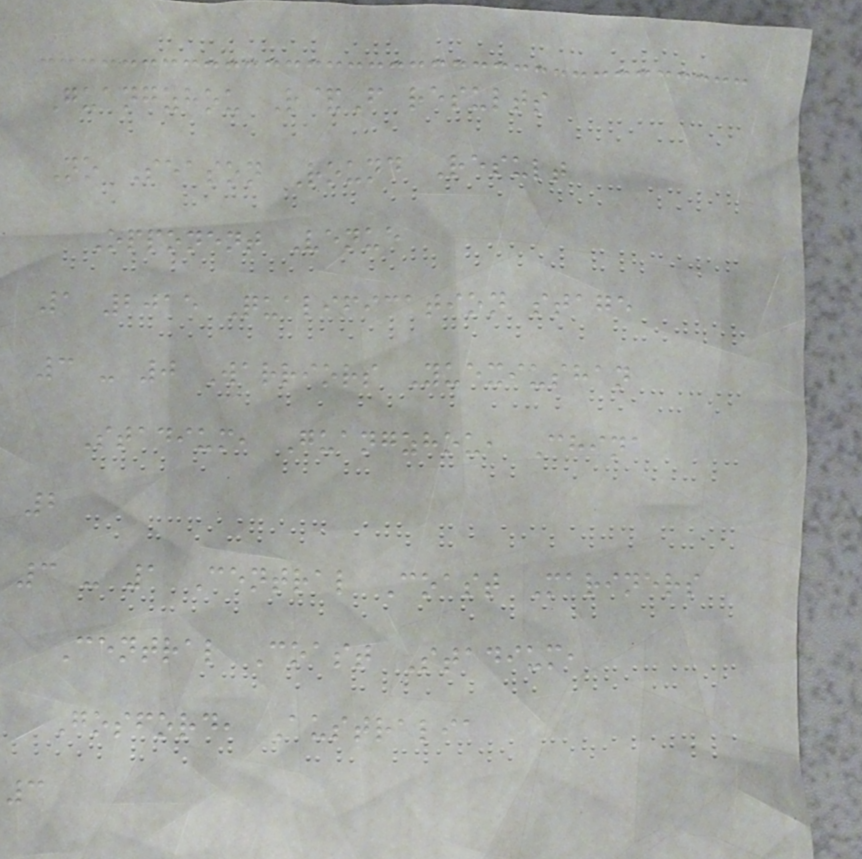Guangzhou R&F results
No Season Round Result
Opponent Venue
1 2015 Qualification stage
3 - 0 Warriors Yuexiushan
Stadium, Guangzhou, China
2
3 - 1 Central Coast Mariners
Central Coast Stadium,
Gosford, Australia
3
